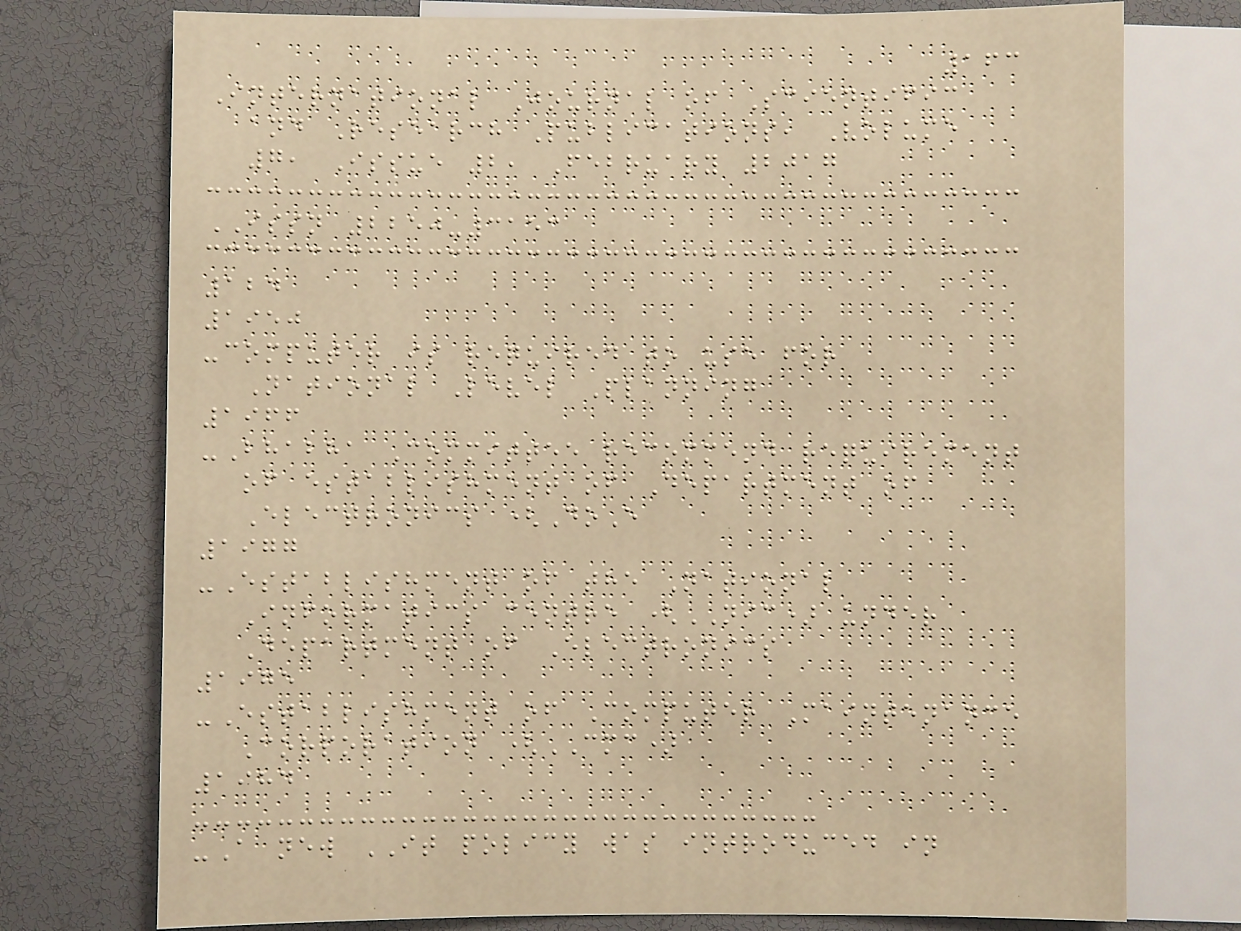163
International Journal of Scientific
and Research Publications, Volume
7, Issue 2, February 2017
ISSN 2250-3153
124
1950
-computer is required to use for
National Level Planning
1966
-Bhabha Committee recommend requirement
of establishment of Department of
Electronics (DoE
1977
-Establishment of the National
Informatics centre (NIC) under
Department of Electronics
1975
-Establishment of Computer Maintenance
Corporation (CMC)
1984
-A new IT policy was introduced in
